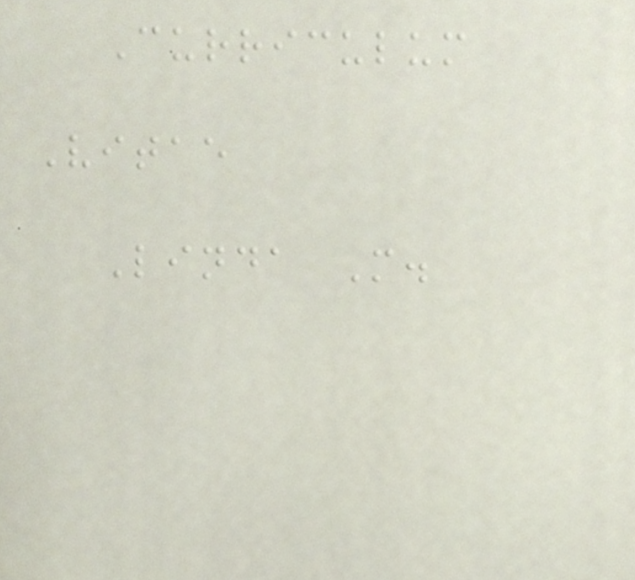Curriculum
Vitae
Linda M.
